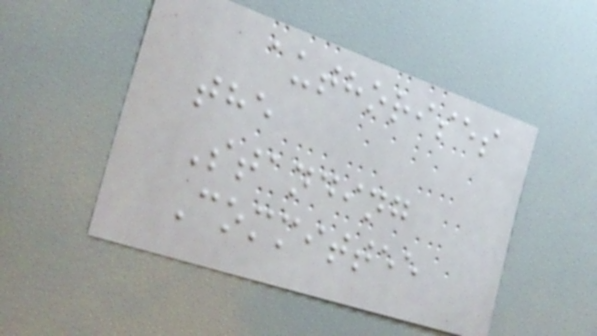authorises
the
Standing
Committee
